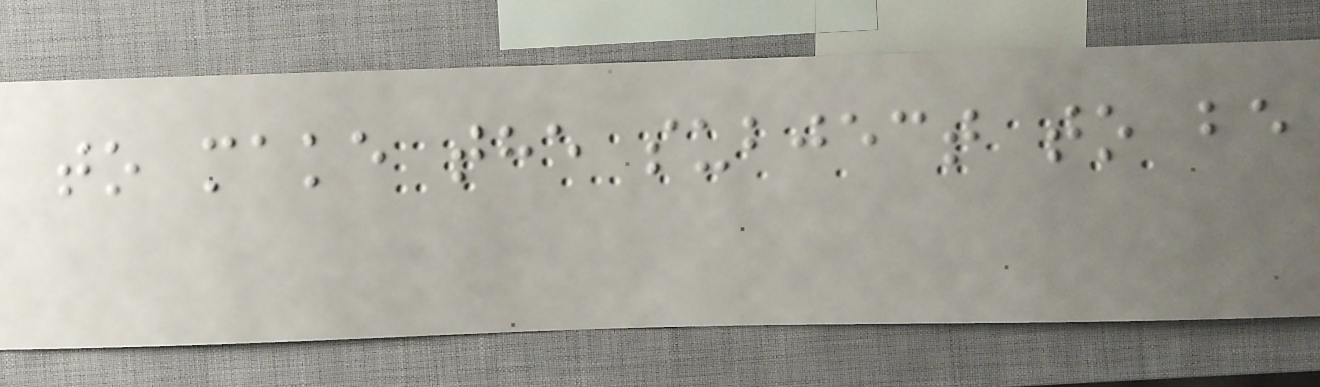to make the subject to be
